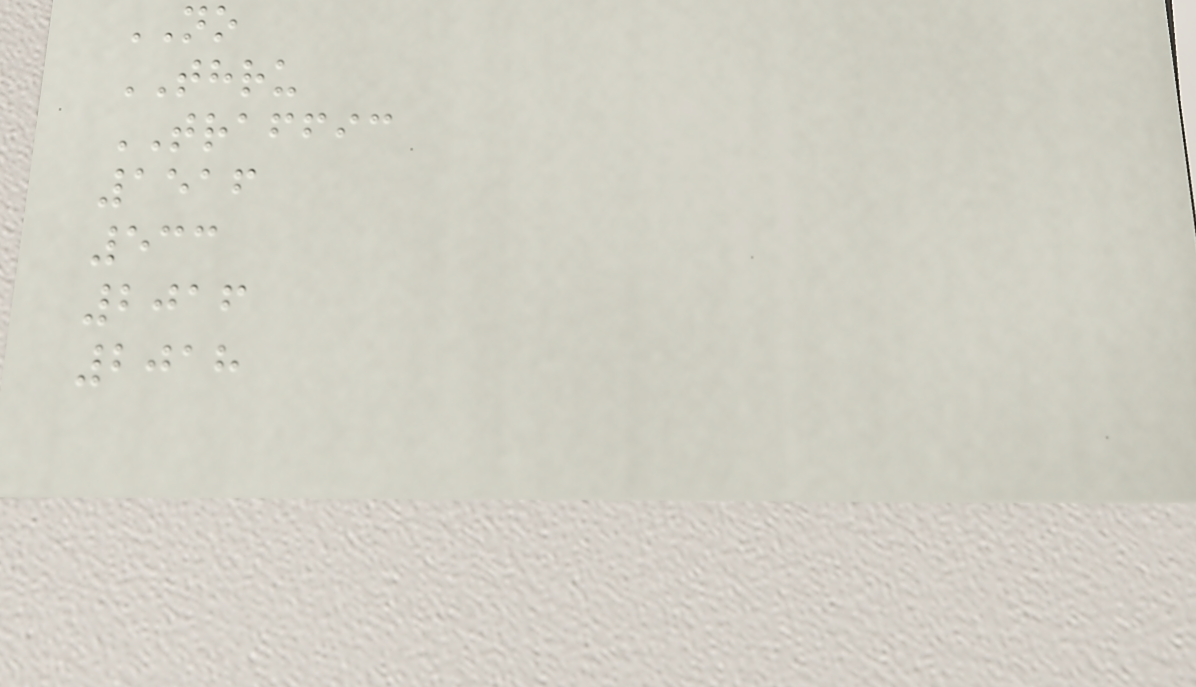NO
THRU
TRAFFIC
1516
533
2016
2018
